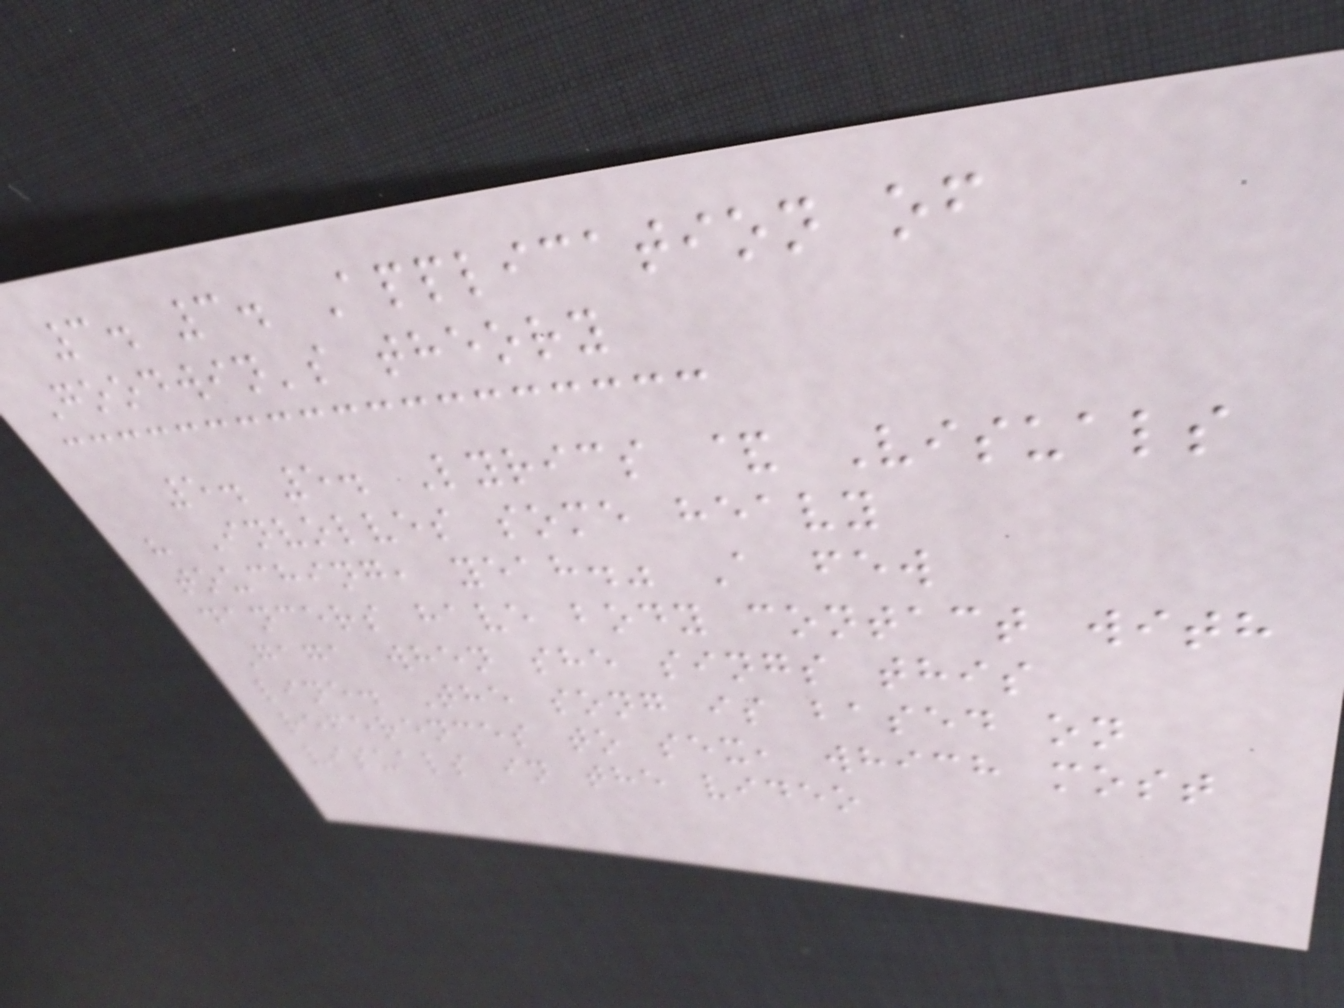3. 3. Application of
Goodwin's theory
5. 5. Lyrics & Visuals
" Involves some heavy
touching, yeah." A few
dancers have body contact with
Gaga when she sings this
line. The song is based on
references to sex, which most
visuals in the video
